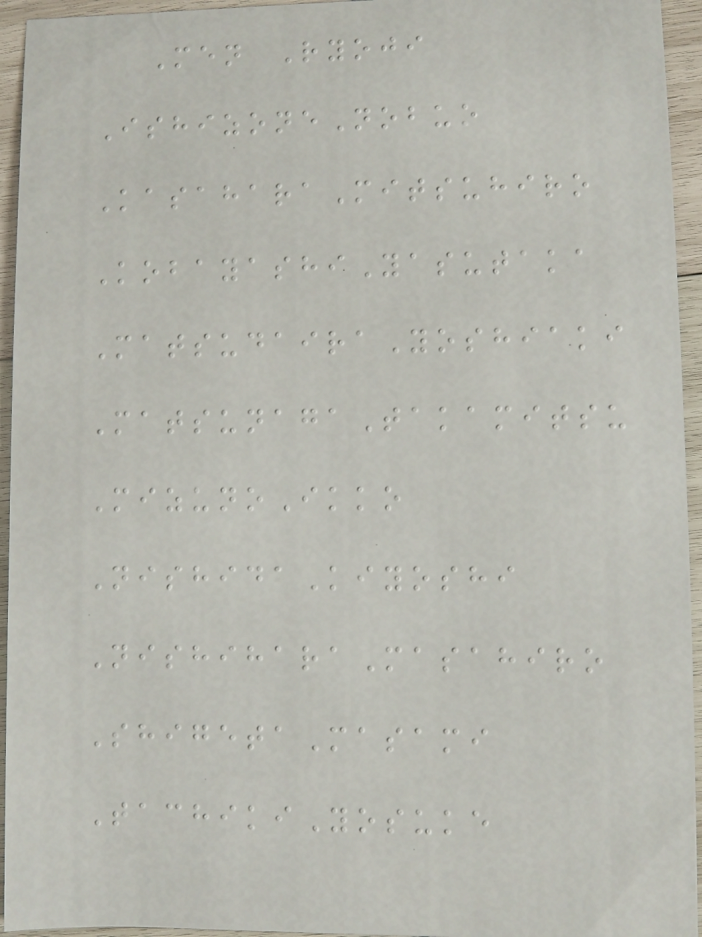Men Ryoji
IshizoneNobuo
KasaharaMitsuhiro
KobayashiYasutaka
MatsudairaYoshiaki
MatsunagaTakamitsu
MizunoIkko
NishidaKiyoshi
NishiharaMasahiro
ShigetaMasami
TachikiYosuke
